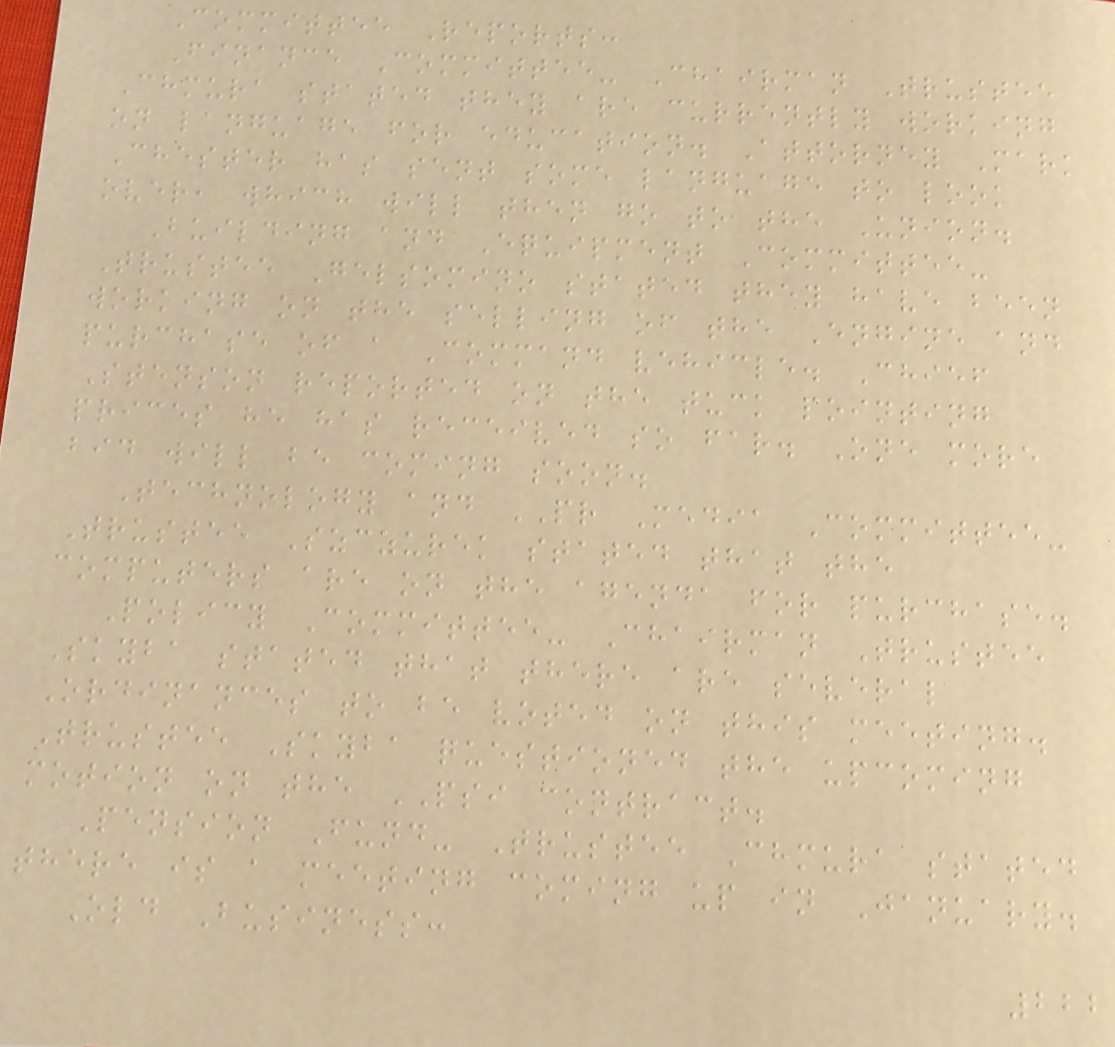Committee Reports:
Finance Committee- Chairman Trustee
Chmura stated they are currently working
on language for education. Attorney Mark
Chester has sent some language to look
over, which will then go to the Union.
Building and Equipment Committee-
Trustee Gelsomino stated they have been
working on the selling of the Engine and
purchase of a Command vehicle. Chief
Stenson reported on the tuck pointing
prices he has received so far. One more
bid will be coming soon.
Technology and PR Media Committee-
Trustee Szczurek stated that the
computers are on the agenda for purchase.
Policy Committee- Chairman Trustee
Skyba stated that there are several
Ordinances to be voted on this meeting.
Trustee Skyba questioned the upcoming
motion on the PSI contract.
Pension Fund- Trustee Chmura stated
there is a meeting coming up in January.
Old Business:
222
